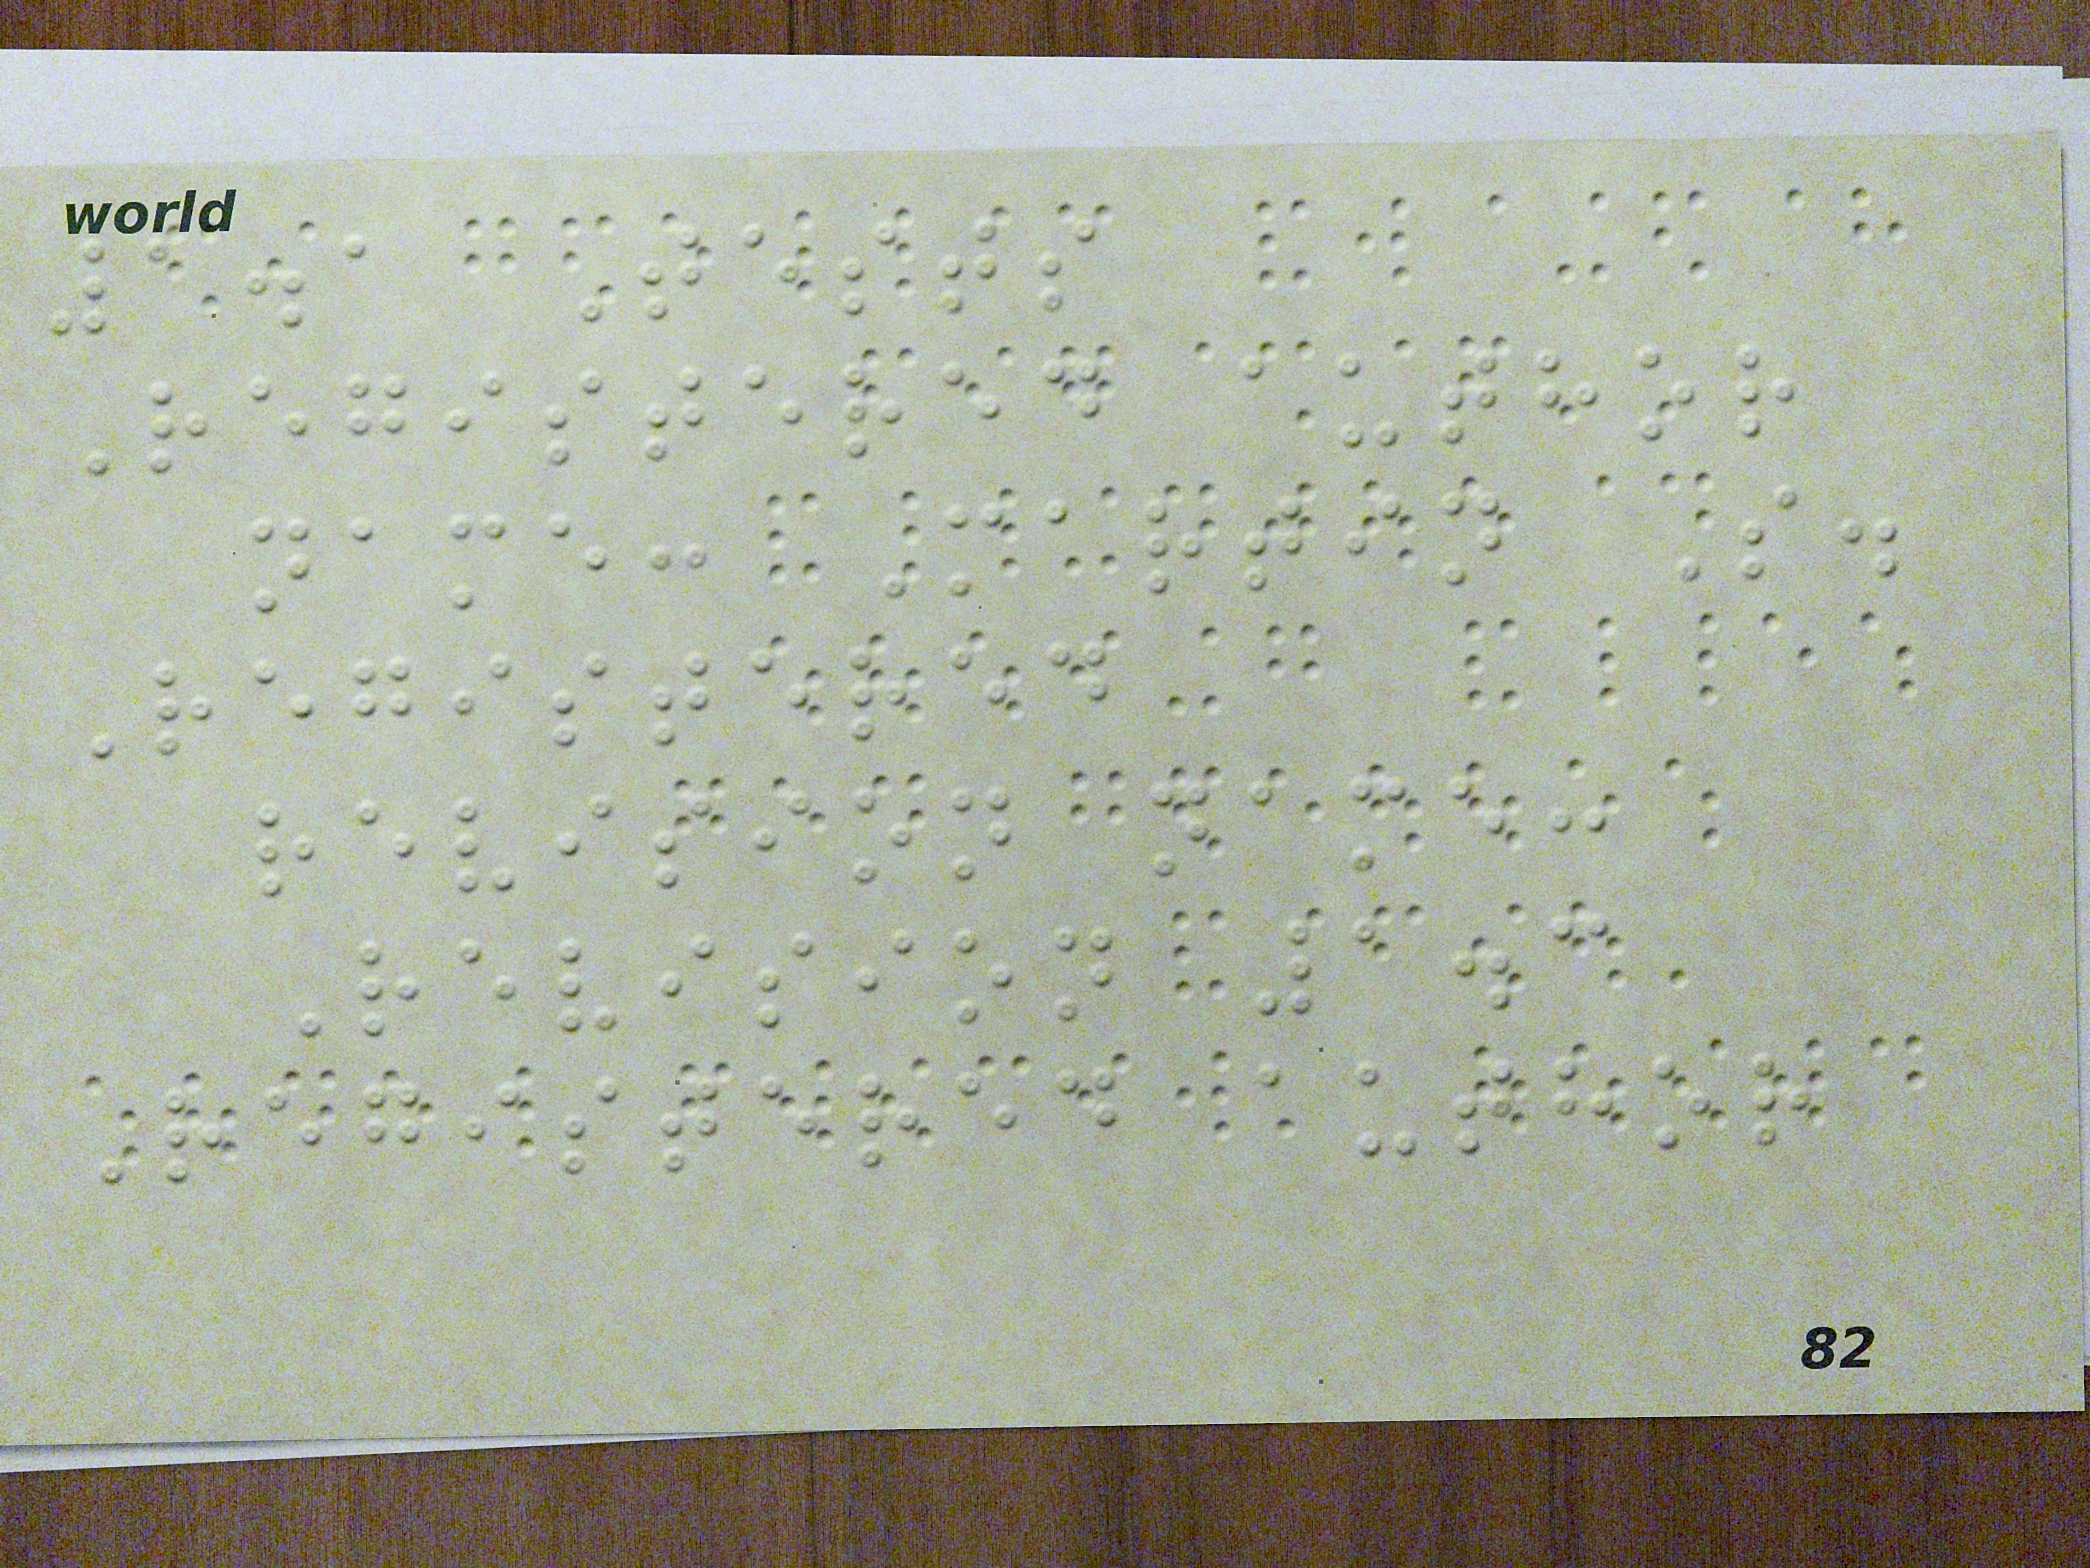1.1 Tests
Registered author
name: Martin S.
Registered
revision name:
Revision 1.3
Registered author
